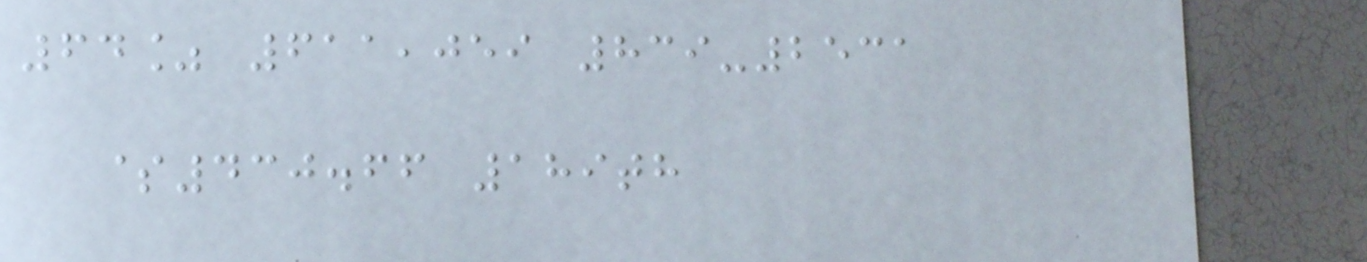64% 611,059 839-2531
$430.66 189th
